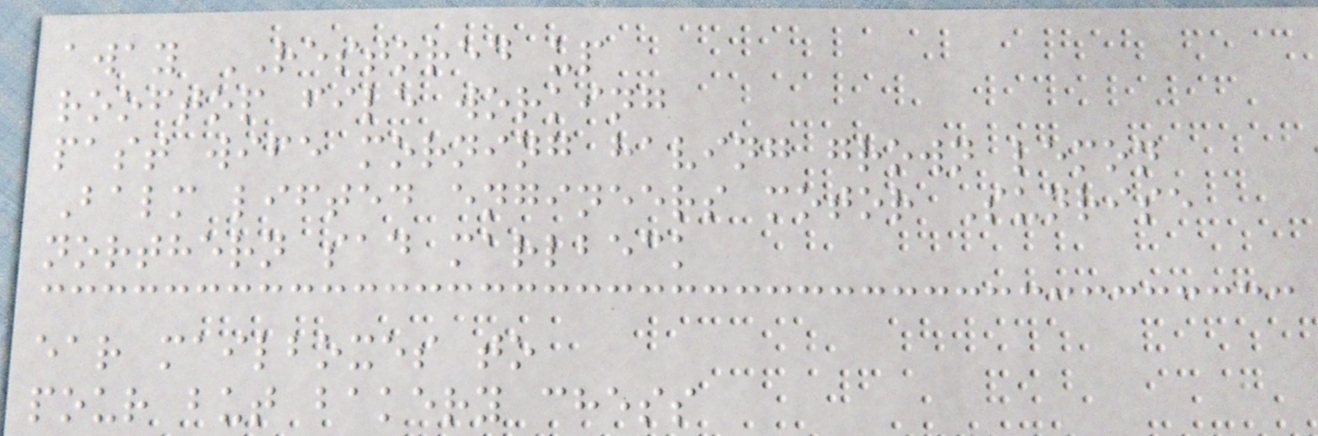away RESTORED up
rooftop file working
past wife morning having grown lemon
Balm lifted engineers motor Sunrise
northern sad marlbeck
ear mailboxes to
pour but bakery chess
